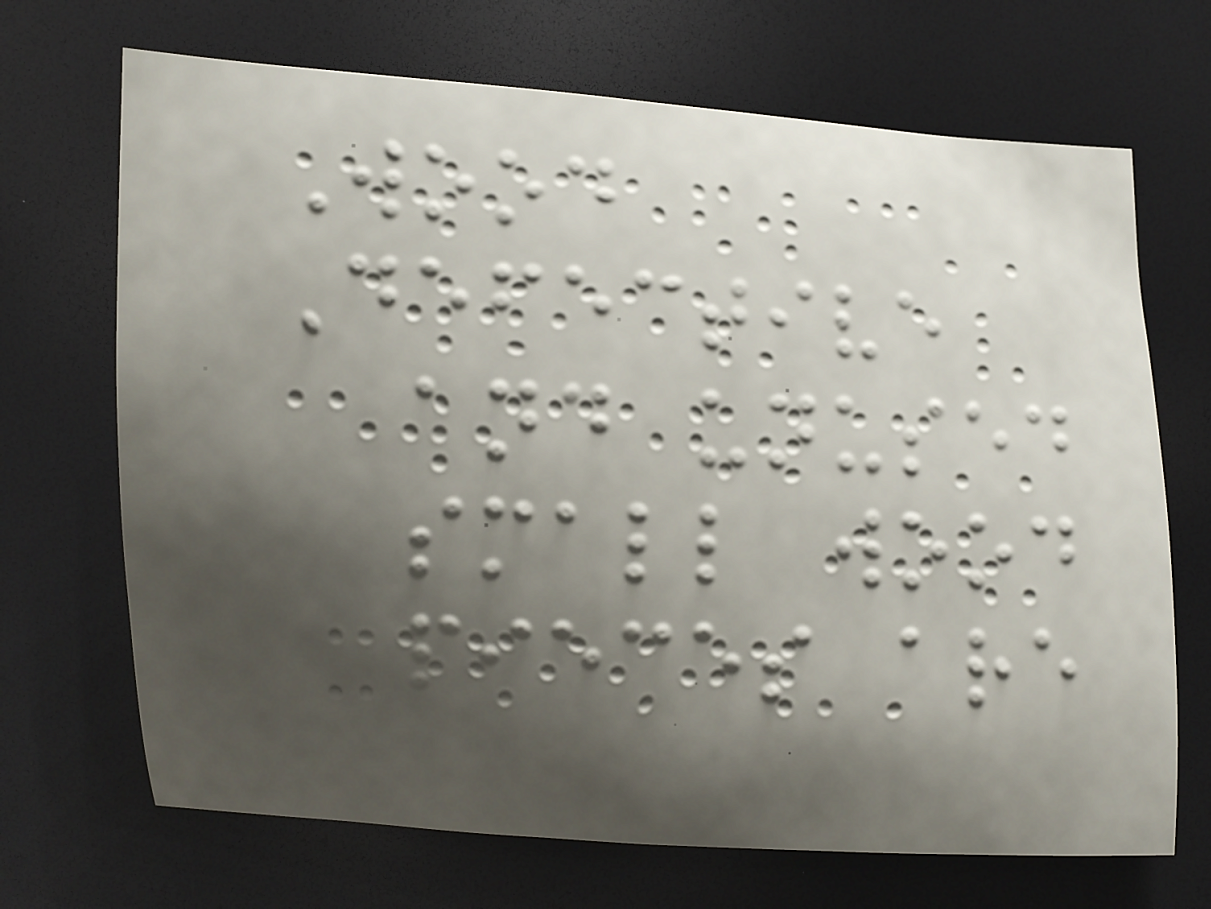Wood
Defective
and unused
small wood
pieces are
